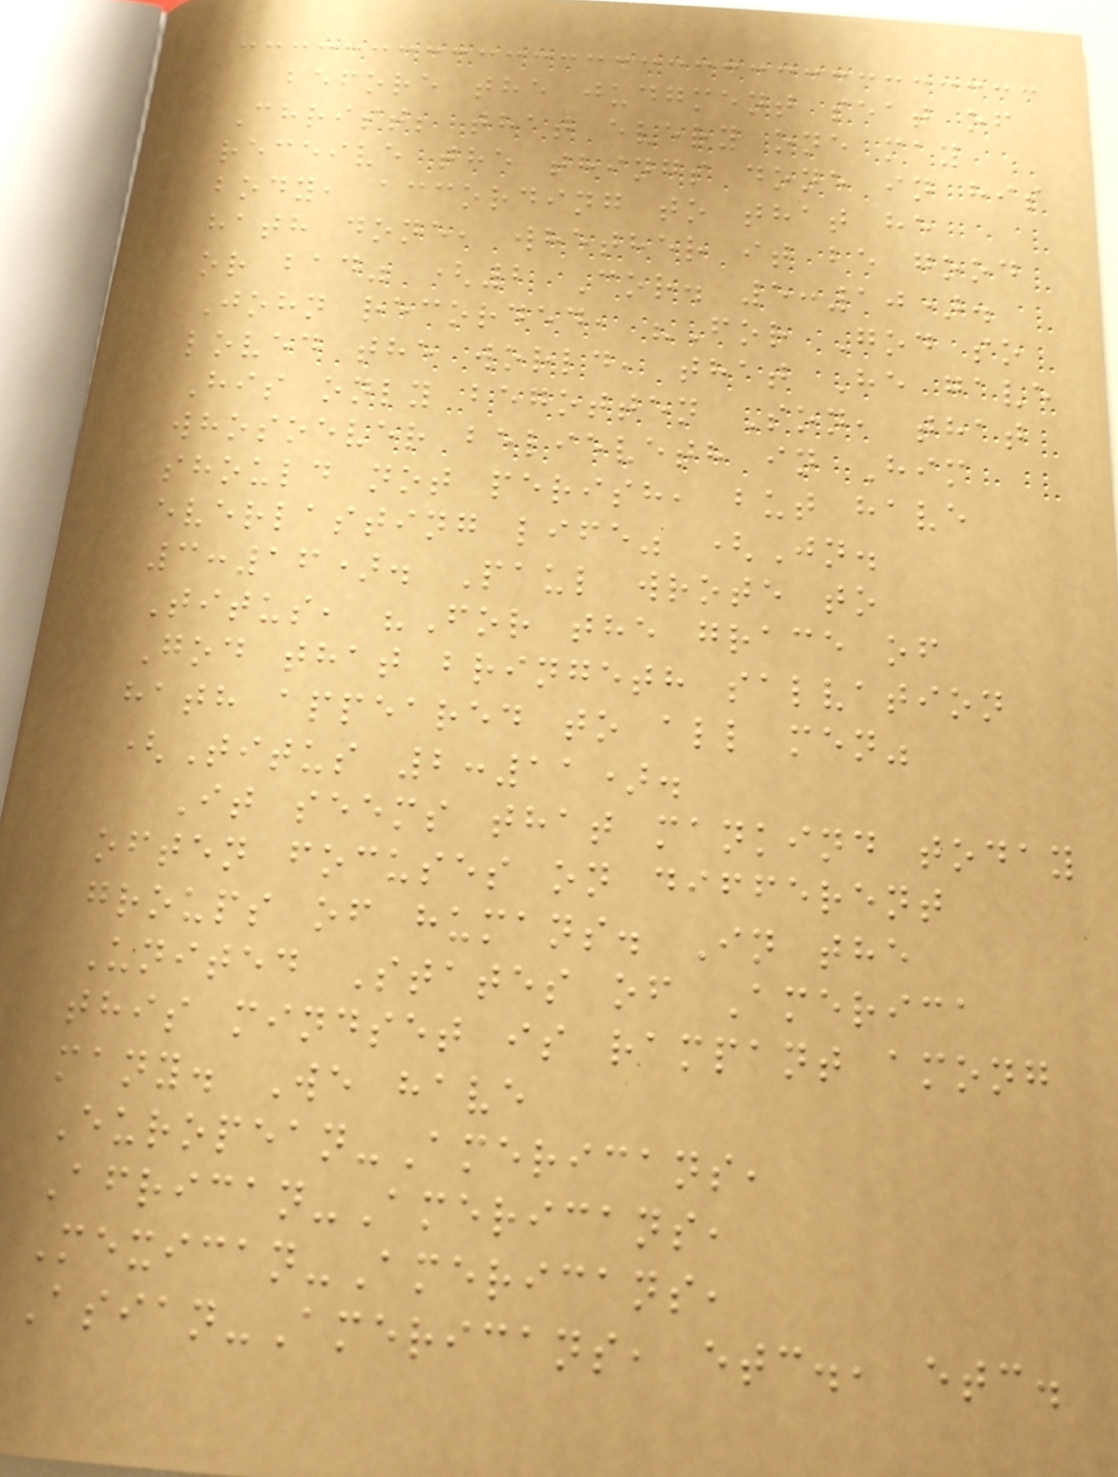before the judgment seat of
Christ; that every one may
receive the things done in his
body, according to that he
hath done, whether it be good
or bad" (2 Cor. 5:10).
John recorded, "For God so
loved the world, that He gave
His only begotten Son, that
whosoever believeth in Him
should not perish, but have
everlasting life" (Jn.
3:16). Paul wrote to
Titus, "For the grace of
God that bringeth salvation
hath appeared to all men"
(Titus 2:11).
It seems that mankind today
often focuses on different
groups of humans. In the
United States of America
this mindset is rampant among
many. We have
European-Americans,
African-Americans,
Mexican-Americans,
Asian-Americans, etc., etc.
